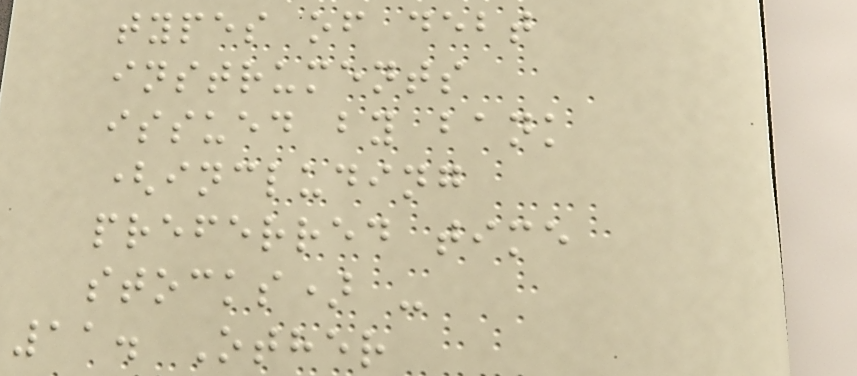types of debt
instruments
issued by bank
(including
preferred time
stocks) -
11. Other
